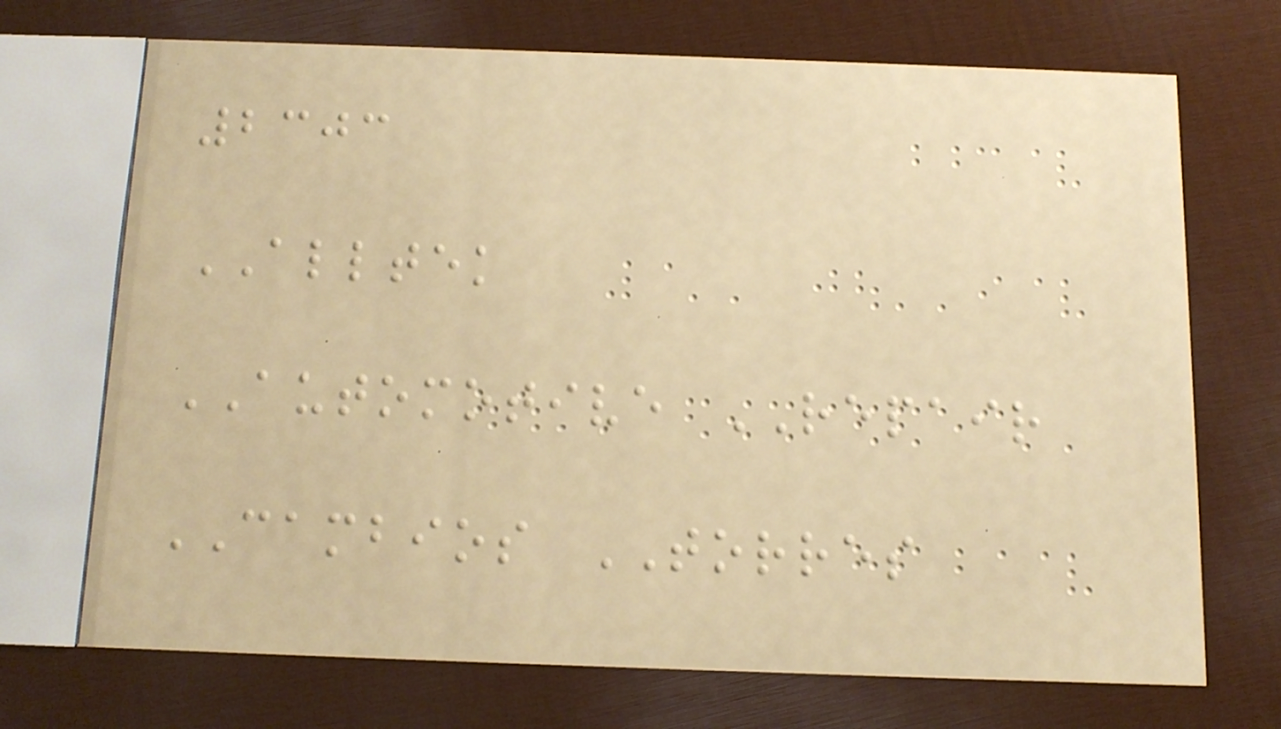2303
ALLTEK
AUTOMOTIVE REPAIR
CAMBIOS TORRES
